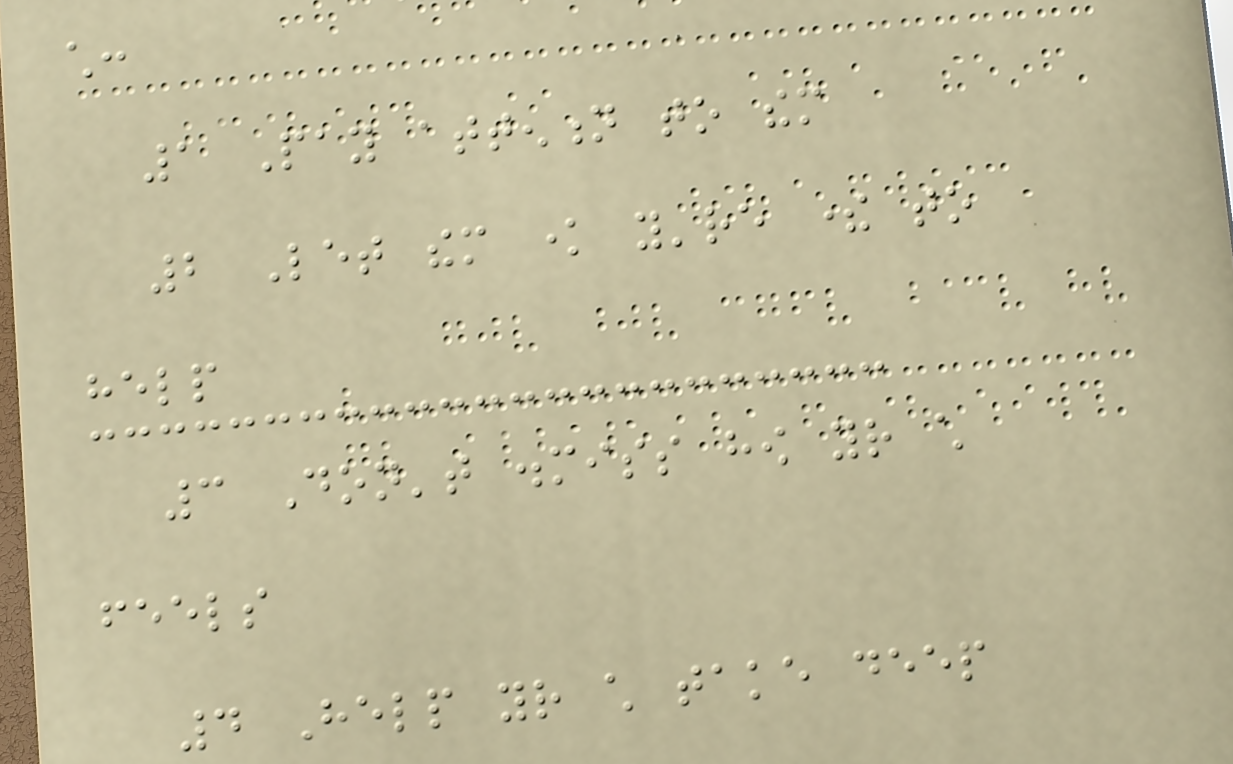child:
1 Pay attention to them
2 Let them know you're there to
help
3 Don't dismiss how your child
feels
4 Help your child take deep
